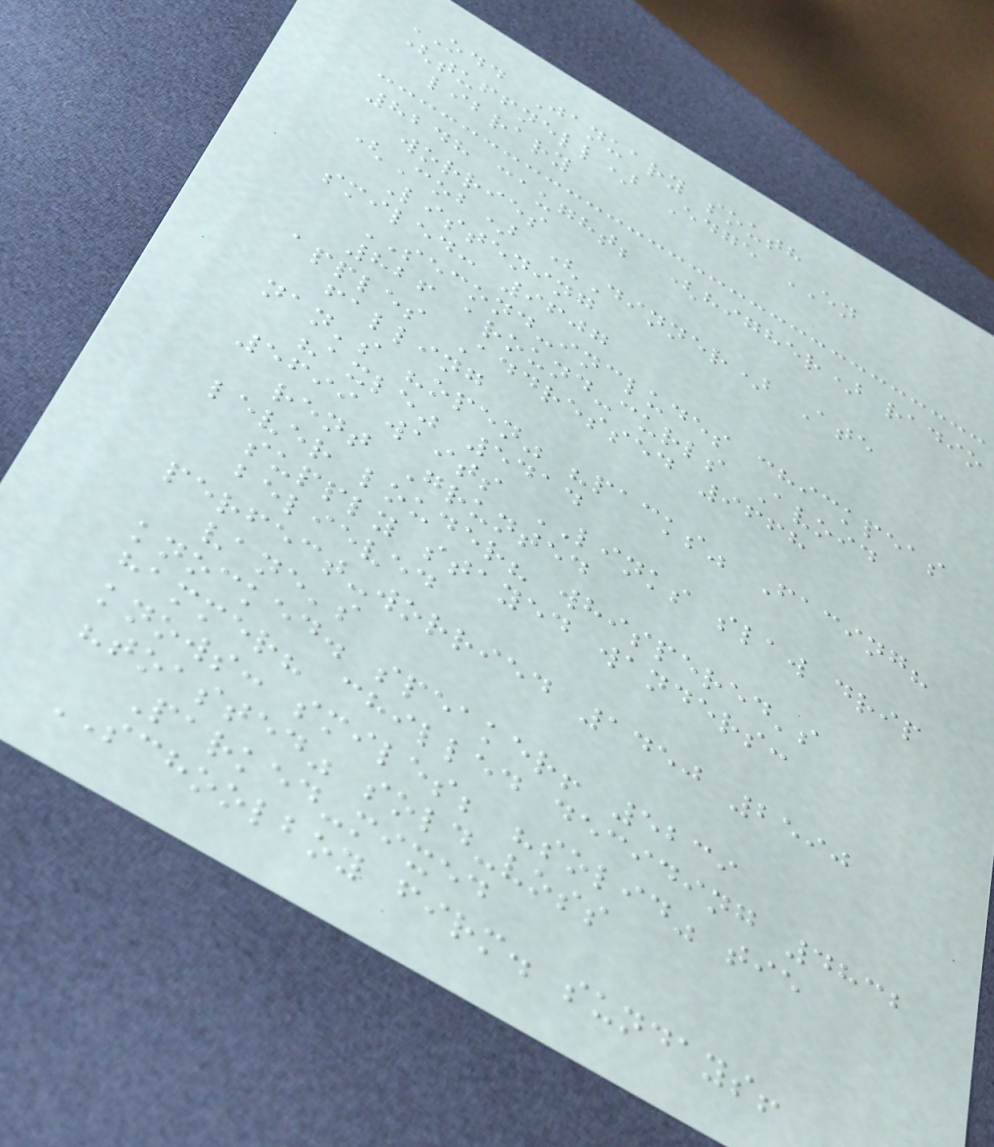ODD January south
(tuffnell) Edge EN
library
8248 caught; (higher) radio
worries
(Cob) (Dinner) Ate
Listening
smiled: 9607
SECOND-includes chickpeas
826 around-curls Avoid
apples Addressed 9668
falling
nan's "open" "packs" Facing?
"axle" 5414
5699 waits LINKS slaw drip
rent Grunted
lever louder? whispered's
supply stayed wanders:
believed
perfect-worried 1450 2590
vane's
knocked. speaker! 5239
hammer? chilled deciding 4832
knows: smiles; "solid" tie
"toasted" sold-voss
Parked-mixed
SCHOOLBOY firm. sundays!
